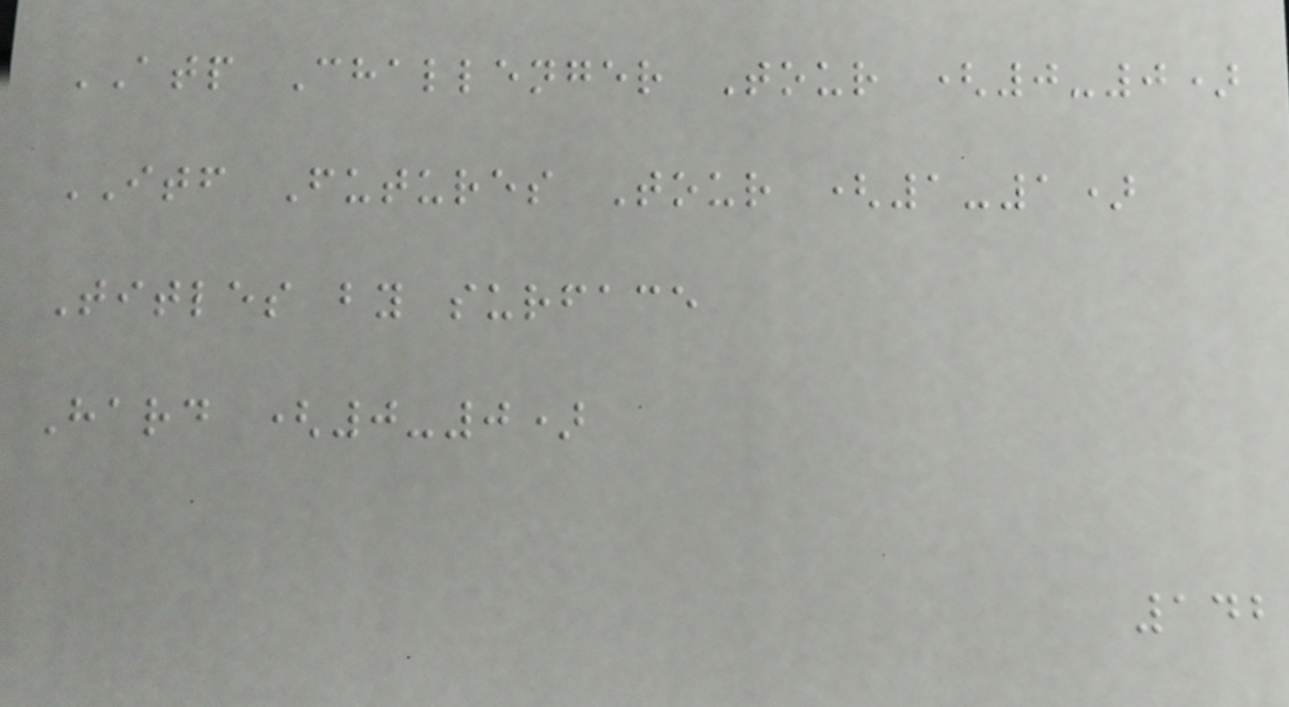ATP Challenger Tour (0-0)
ITF Futures Tour (1-1)
Titles by surface
Hard (0-0)
142
